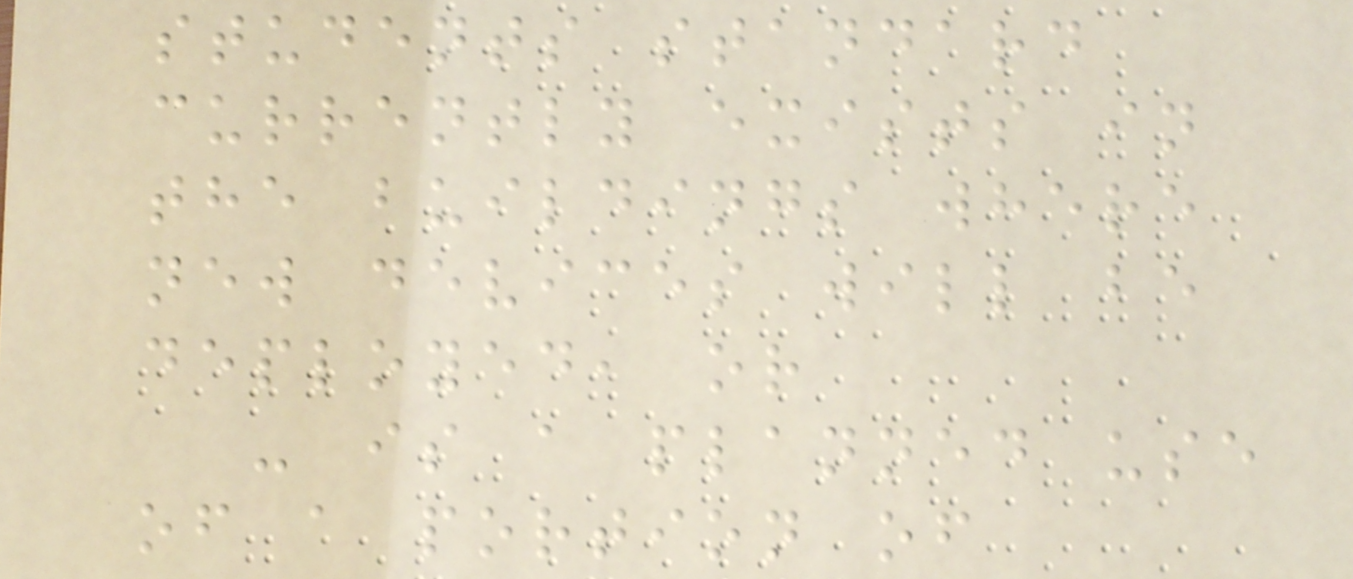students standard
currently exists in
the buildings where
new devices will be
deployed, or
- is a planned use
of a portion of
